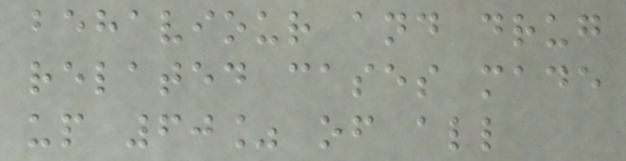behaviour and drug
related cases made
up 60% of all
